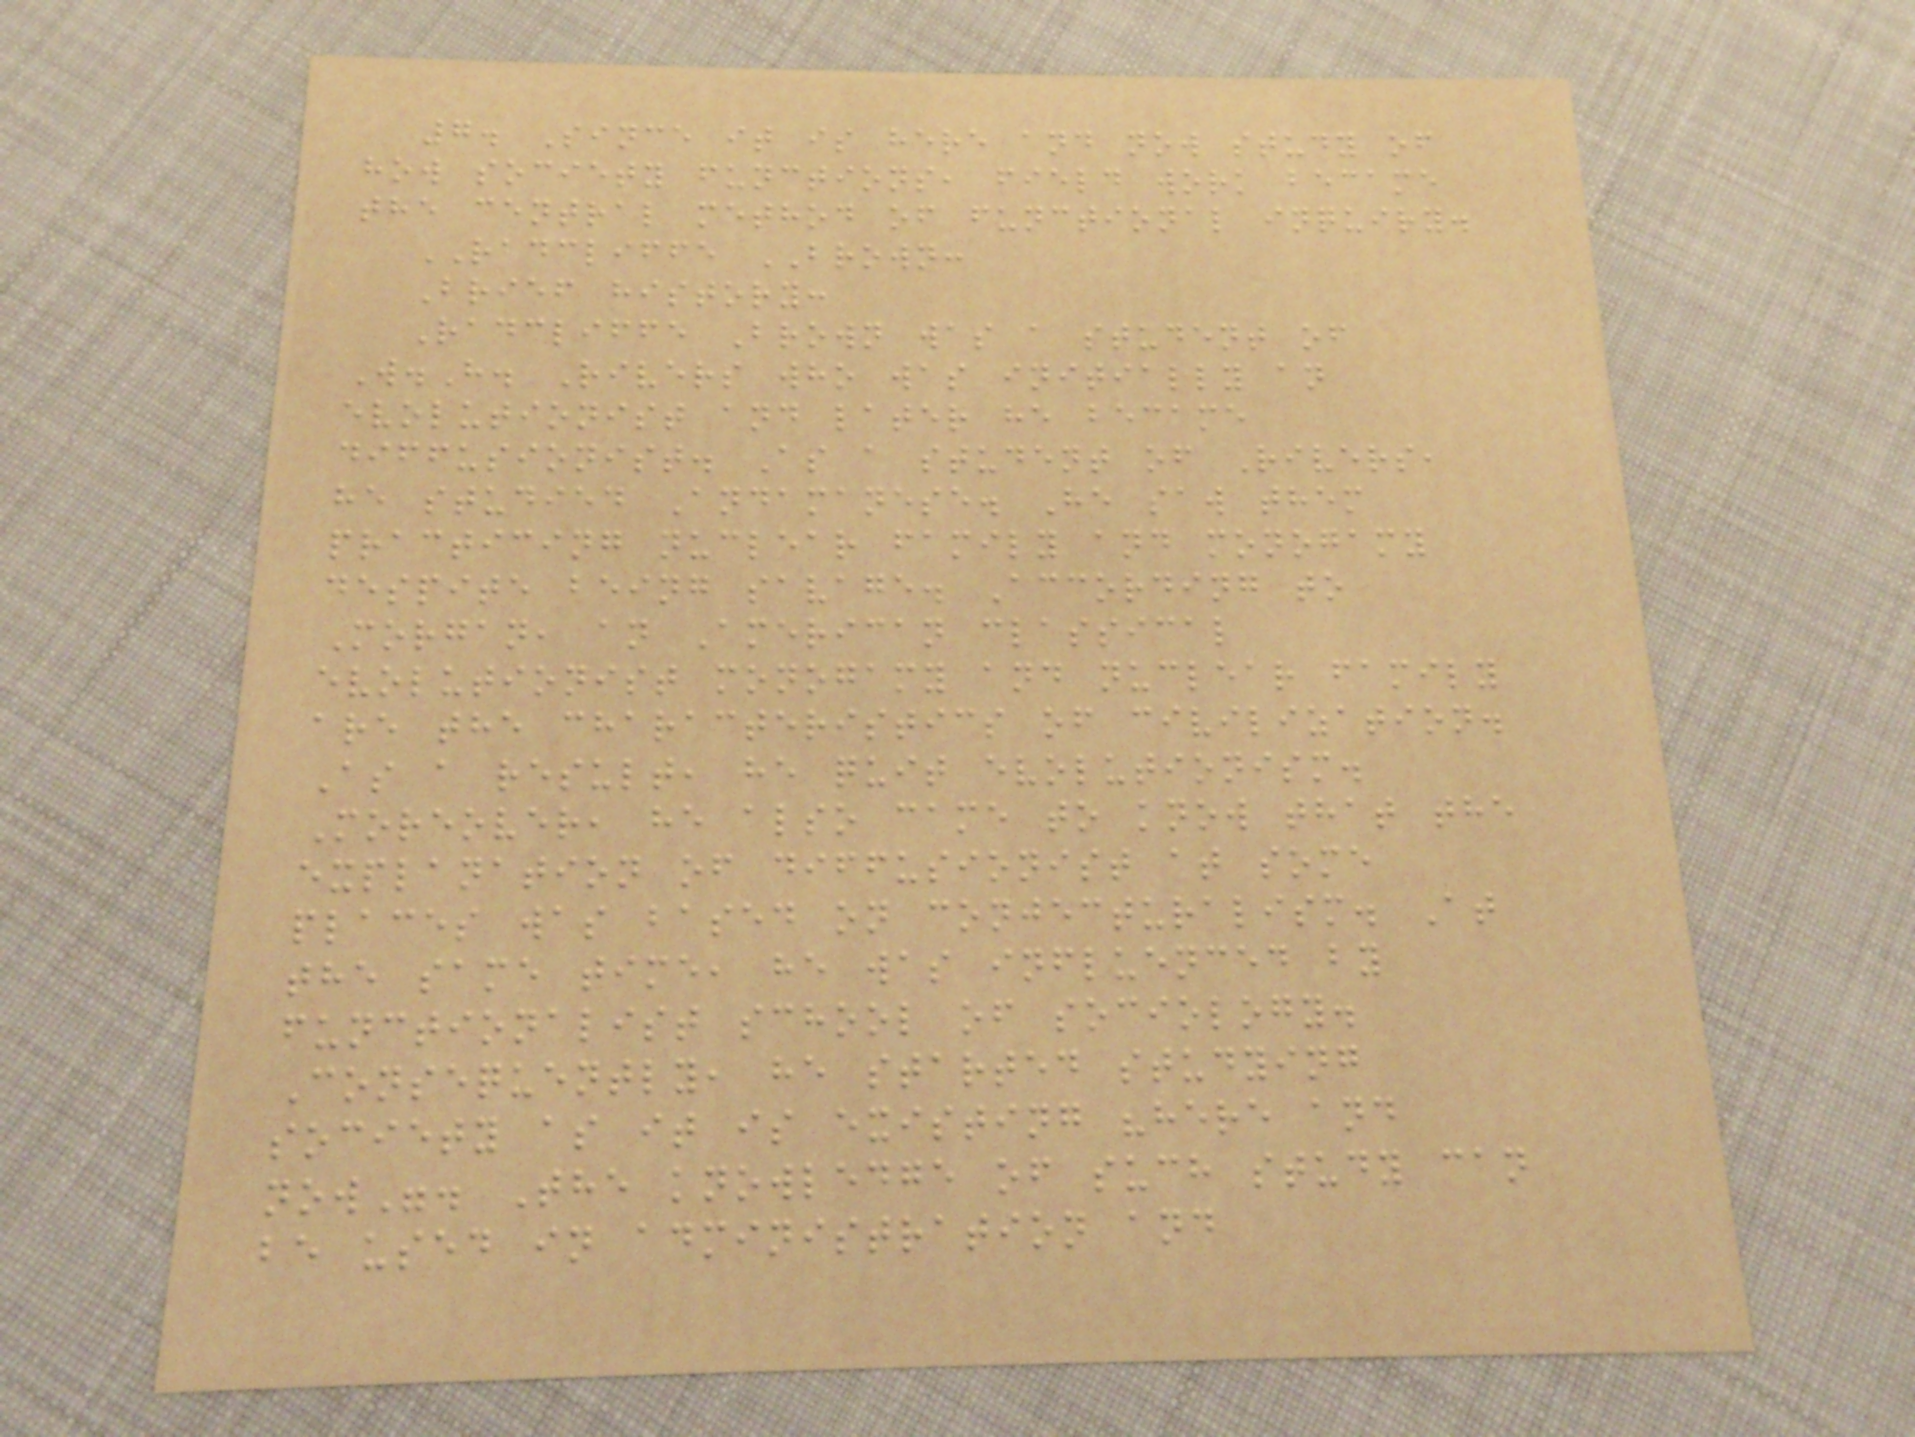7. Since it is here and now study of
how society functions, field work became
the central method of functional inquiry.
RADCLIFFE BROWN:
Brief history:
Radcliffe Brown was a student of
W.H. Rivers who was initially an
evolutionist and later he became
diffusionist. As a student of Rivers,
he studied Andamanese. He saw them
practicing nuclear family and monogamy
despite being savage. According to
Morgan, an American classical
evolutionist monogamy and nuclear family
are the characteristics of civilization.
As a result, he quit evolutionism.
Moreover, he also came to know that the
explanation of diffusionist at some
places was based on conjecturalism. At
the same time, he was influenced by
functionalist school of sociology.
Consequently, he started studying
society as it is existing "here and
now". The knowledge of such study can
be used in administration and
